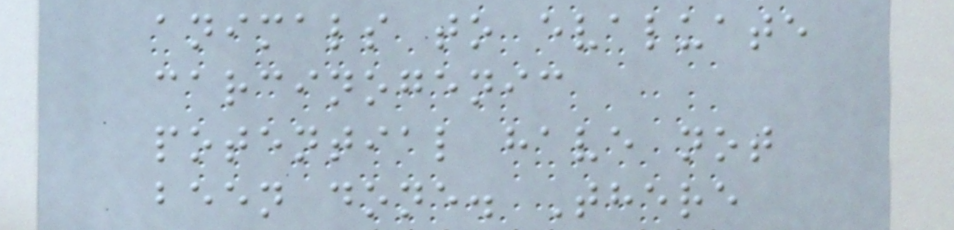animals to evaluate
carcinogenic
potential have not
been done. There
